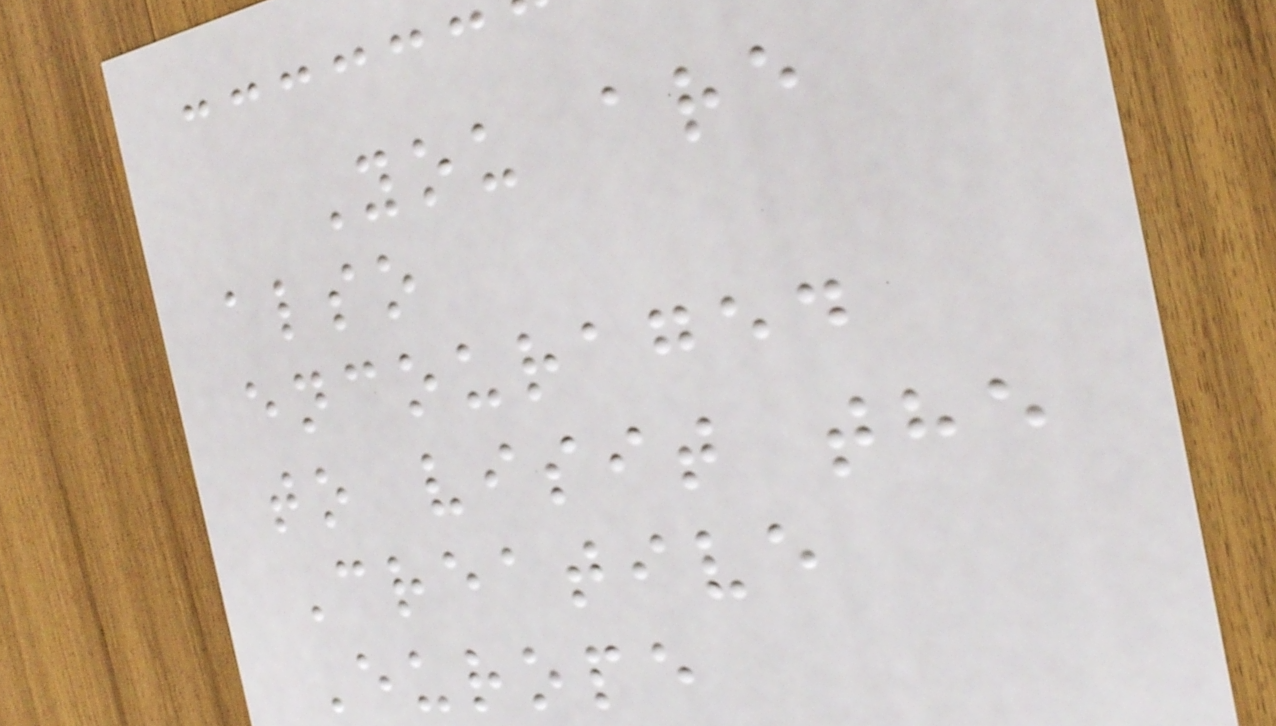You are
also
encouraged
to visit the
Creative
Europe
